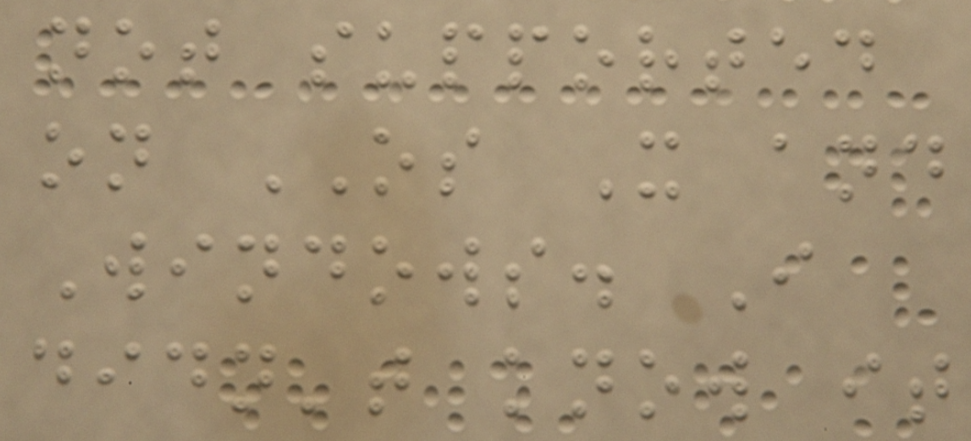not supported
on OS X and
Windows. I
didn't know it
